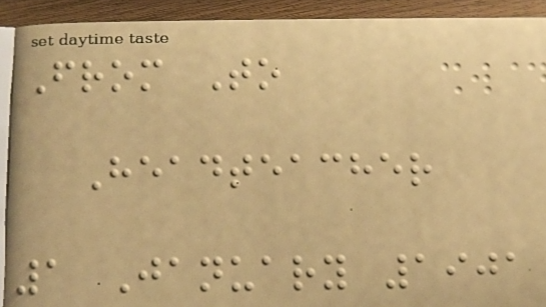From To
Headteacher
1 January 1901
